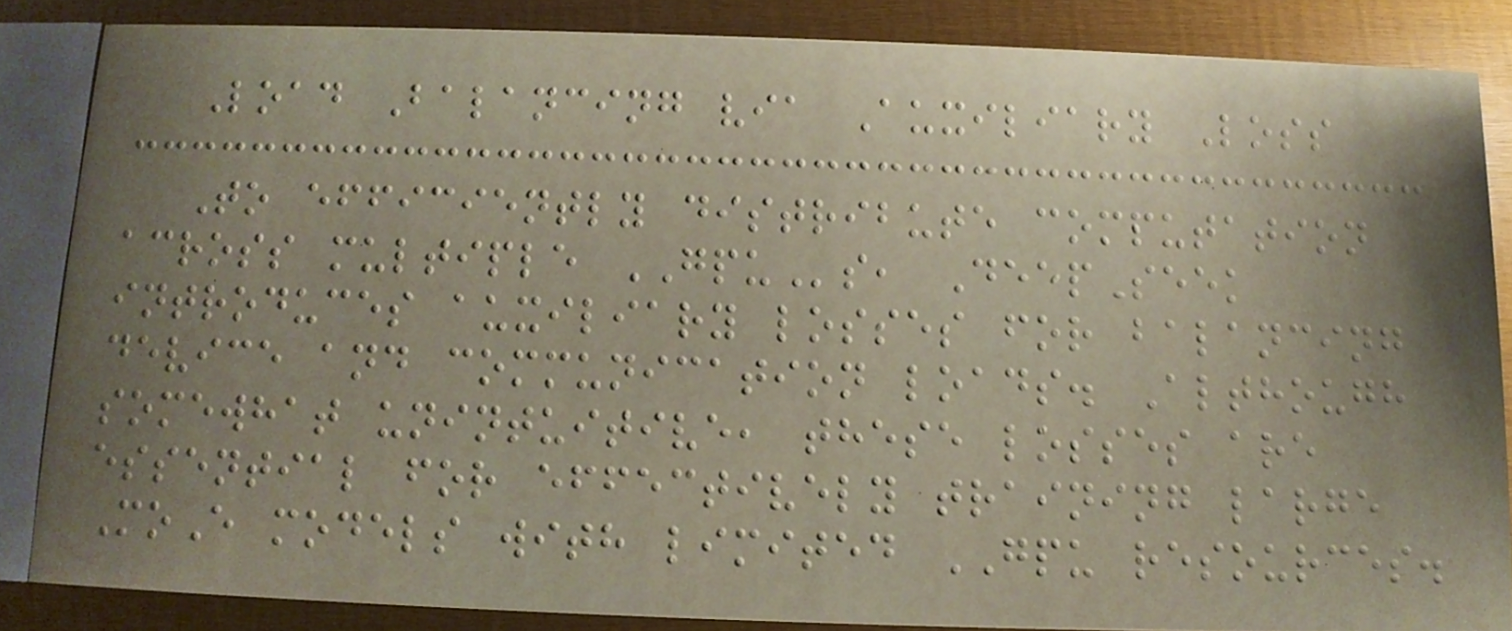Load Balancing via Auxiliary Loss
To efficiently distribute computation
across multiple GPUs, DeepSeek
introduces auxiliary losses for balancing
device and communication loads. Although
somewhat unintuitive, these losses are
essential for effectively training large
MoE models with limited GPU resources.
